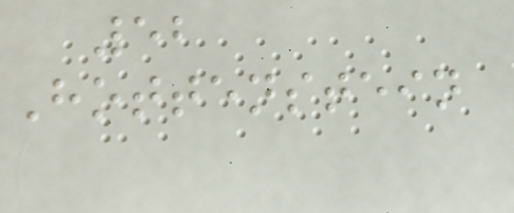52
Hottenstein
